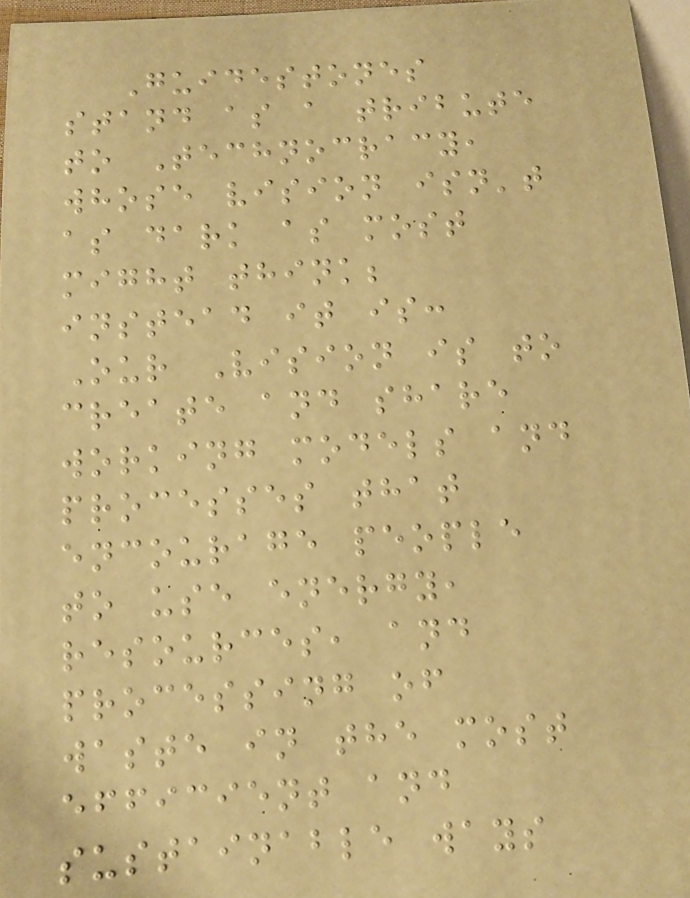Guidestones
stand as a tribute
to Technocracy,
whose vision isn't
as dark as most
might think;
instead it is:
Our Vision is to
create and share
working models and
processes that
encourage people
to use energy,
resources, and
processing of
waste in the most
efficient and
sustainable ways
